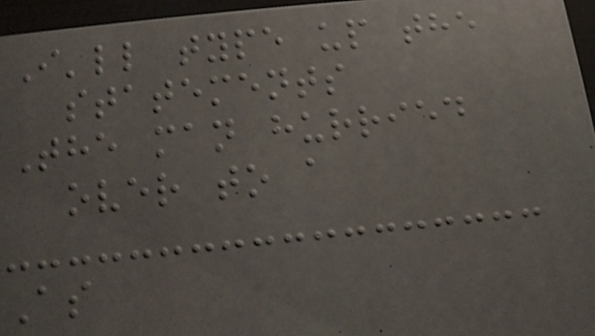I'll type up the
statements
The man hurried
over to a
As
